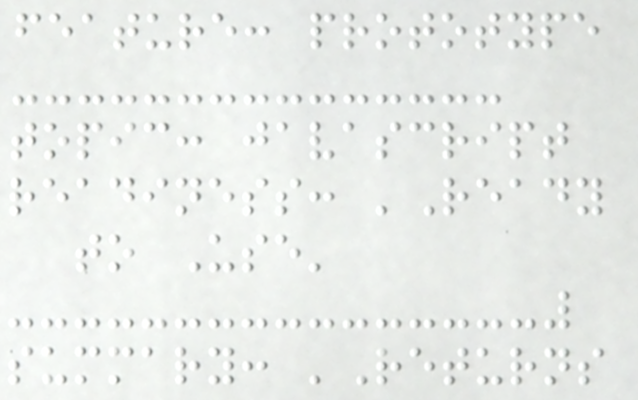feature: prototype
topic: javascript
readiness: 'Ready
to Use'
summary: 'Returns
